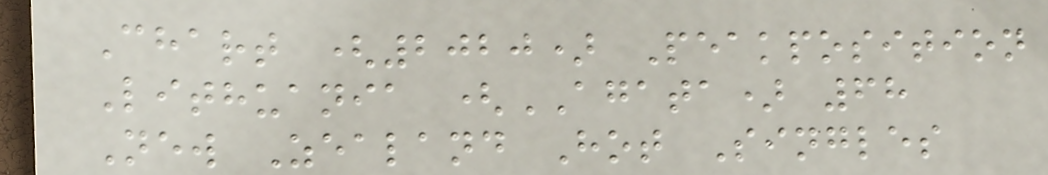Chart (2020) Peakposition
Lithuania (AGATA) 68
New Zealand Hot Singles
